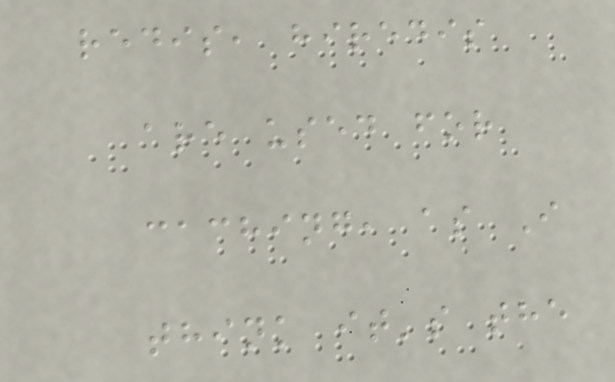redis, hiredis
are used for
caching, as I
think it's the
